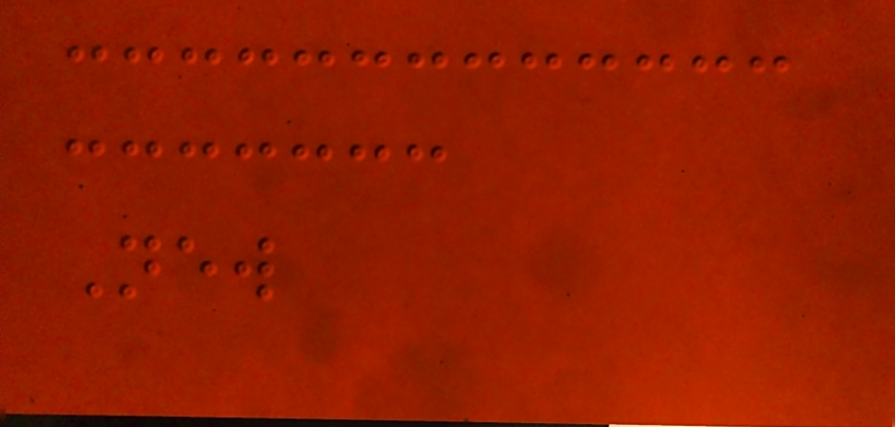New
